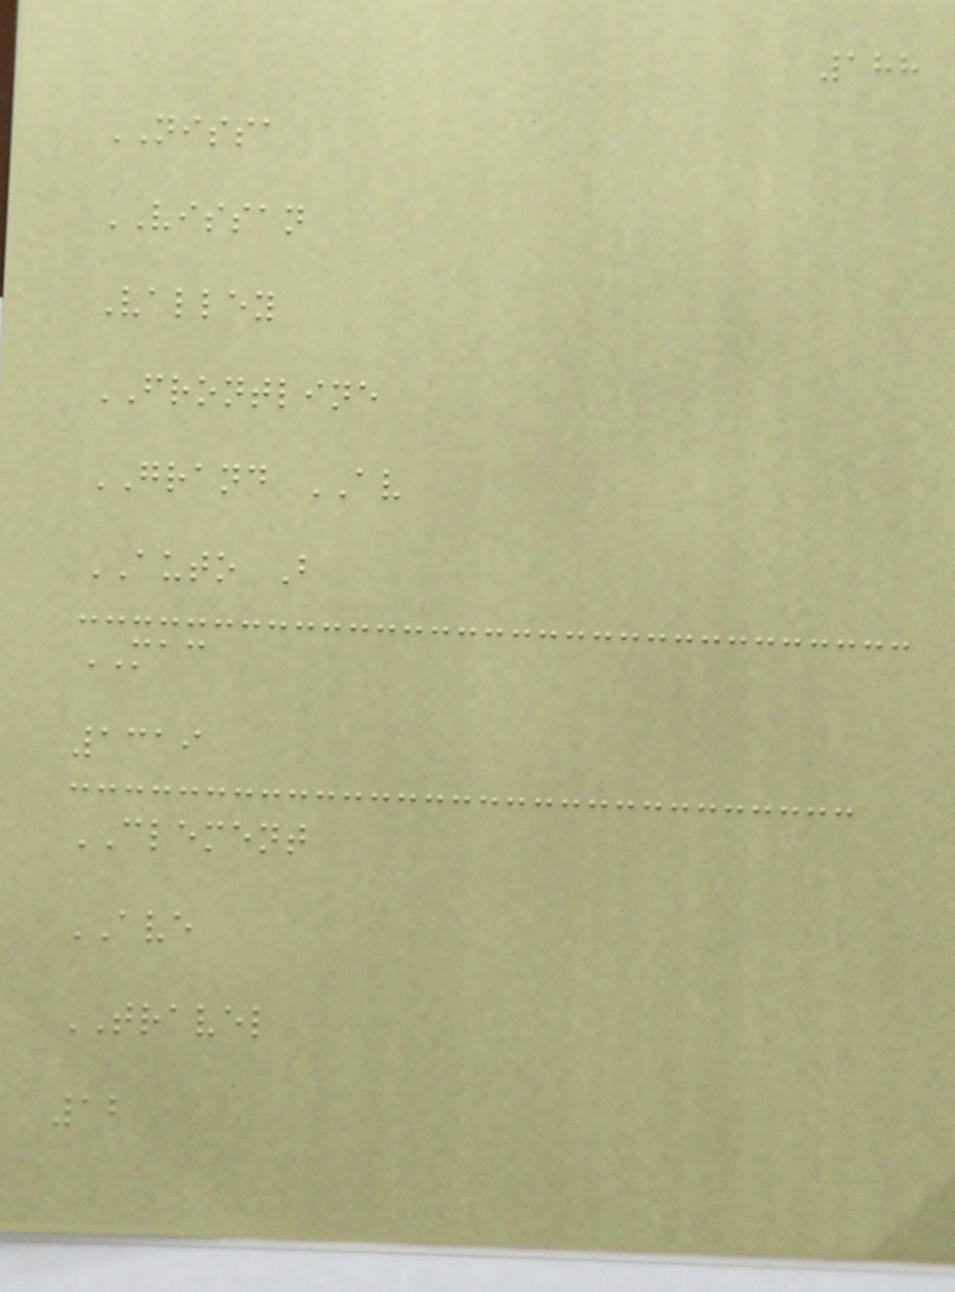188
NISSA
VISSAN
Valley
FRONTLINE
GRAND AV
AUTO B
MAC
1319
CLEMENT
AVE
TRAVEL
12
